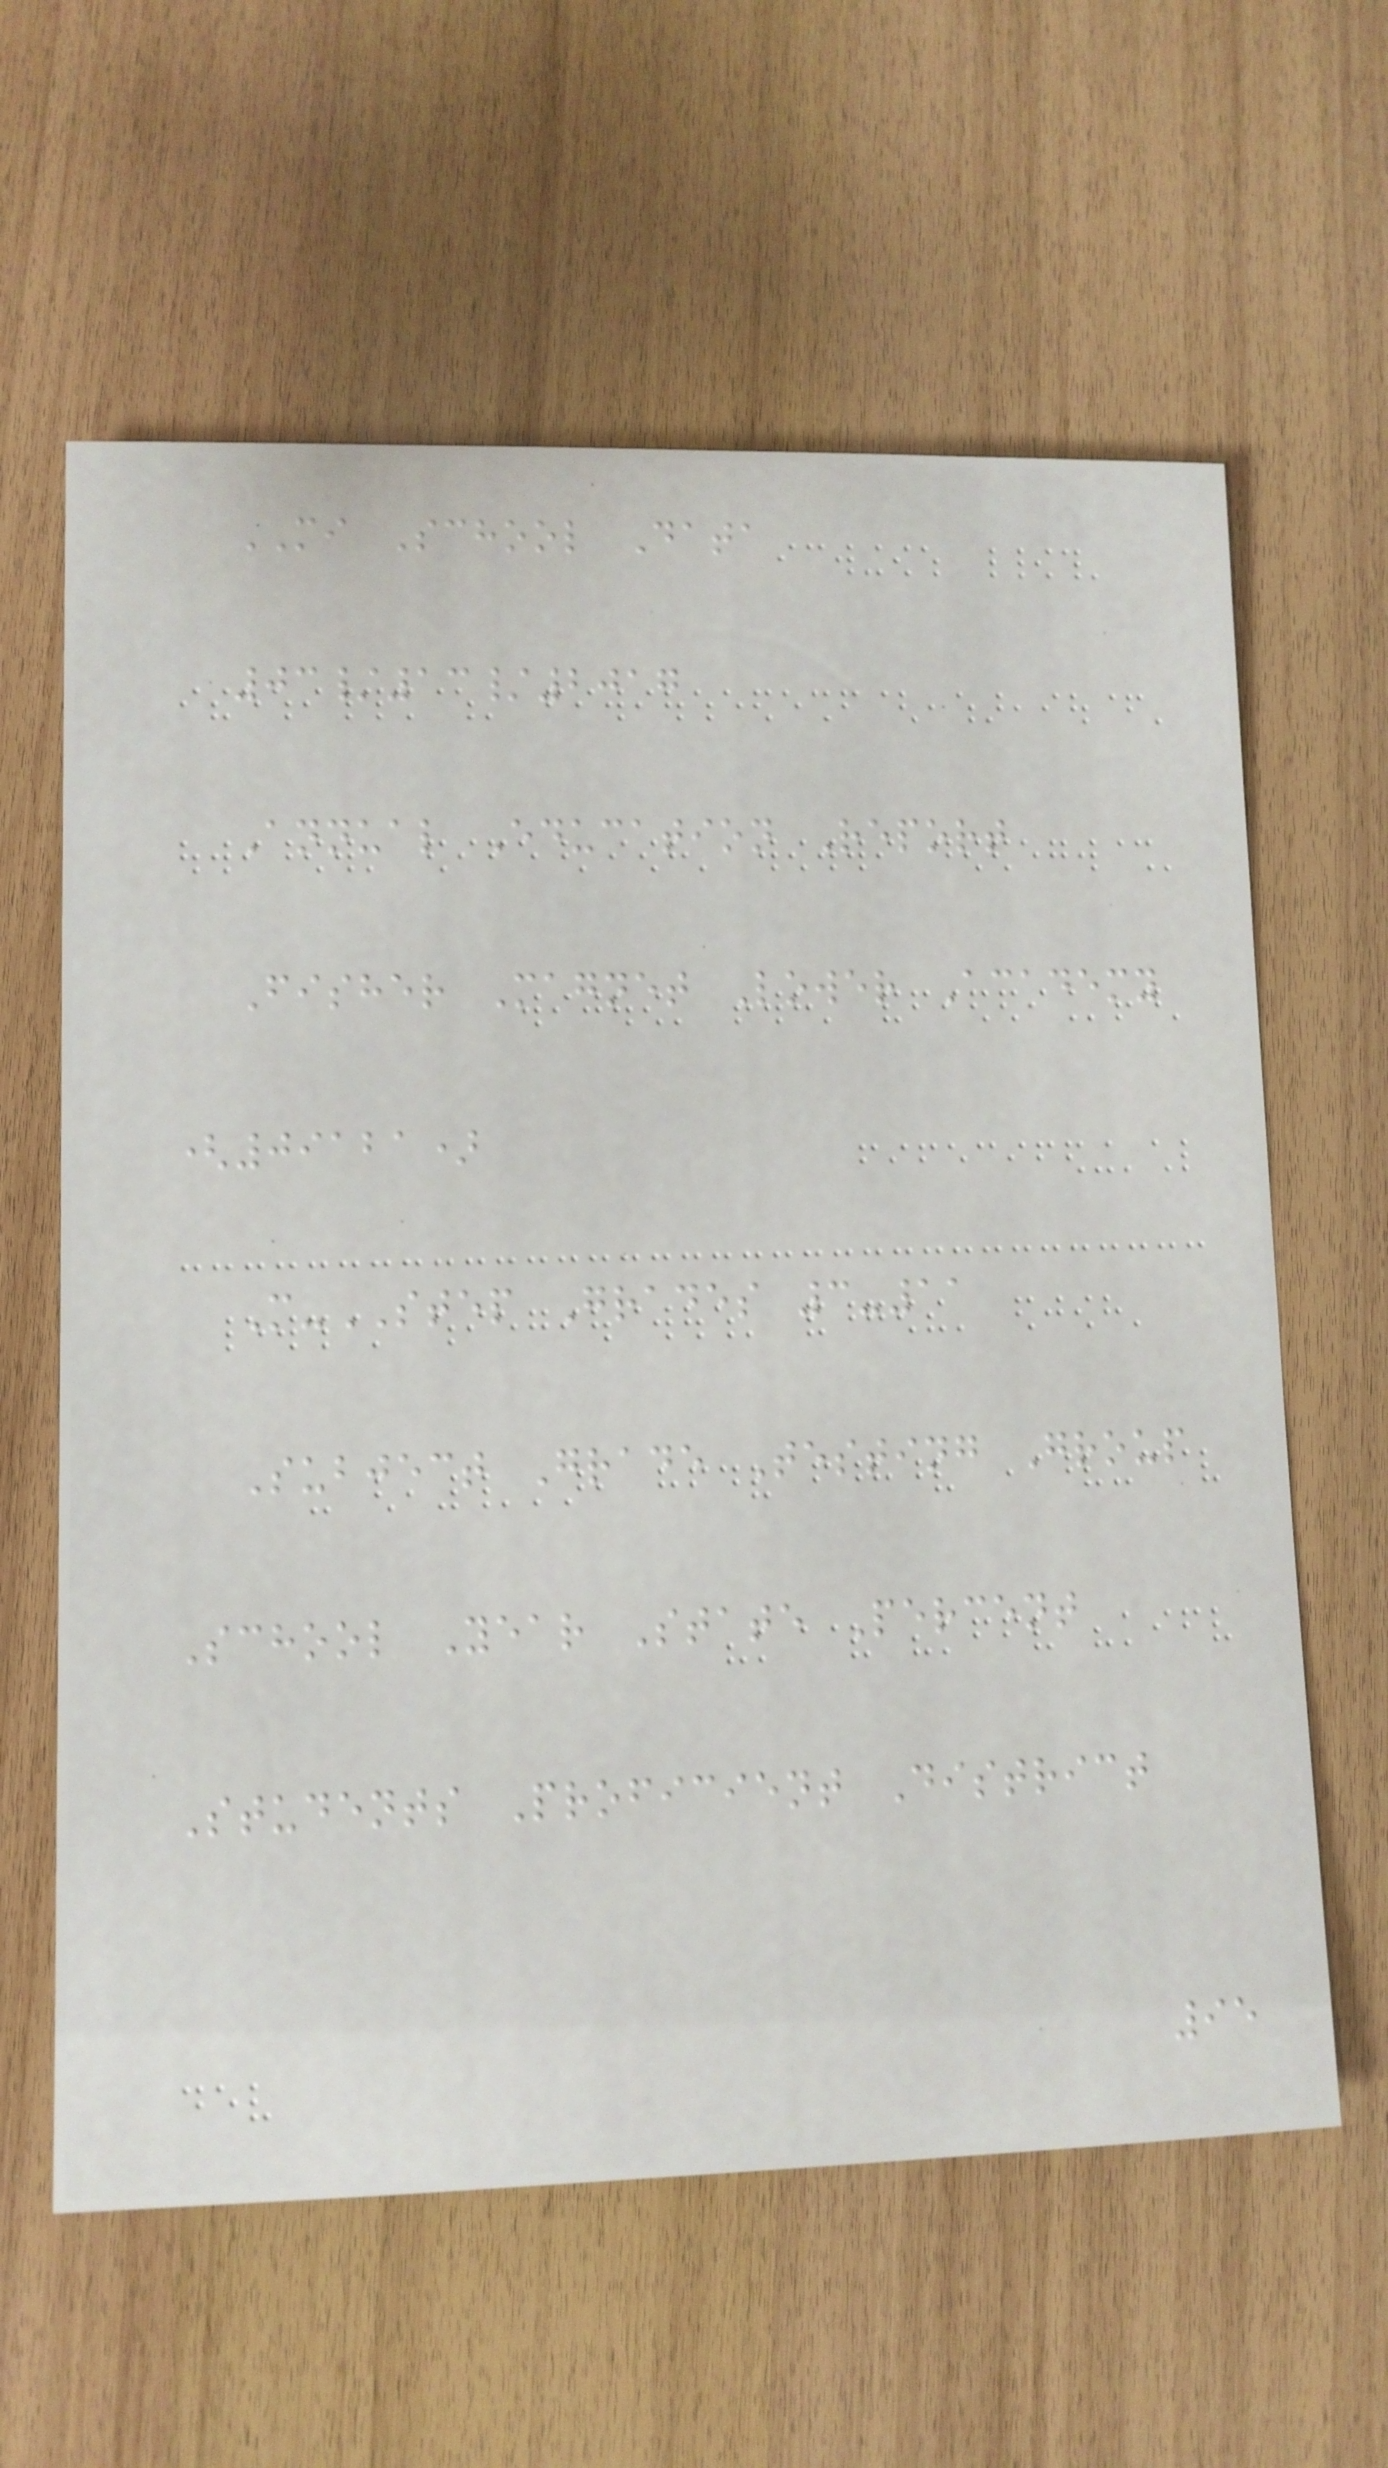MI School Data
03/13/2017
Annual Education Report
Fisher Magnet Lower Academy
(09121)
M-STEP Grades 3-11
Subject Grade Testing Group
School Year State Percent
Students Proficient District
95
